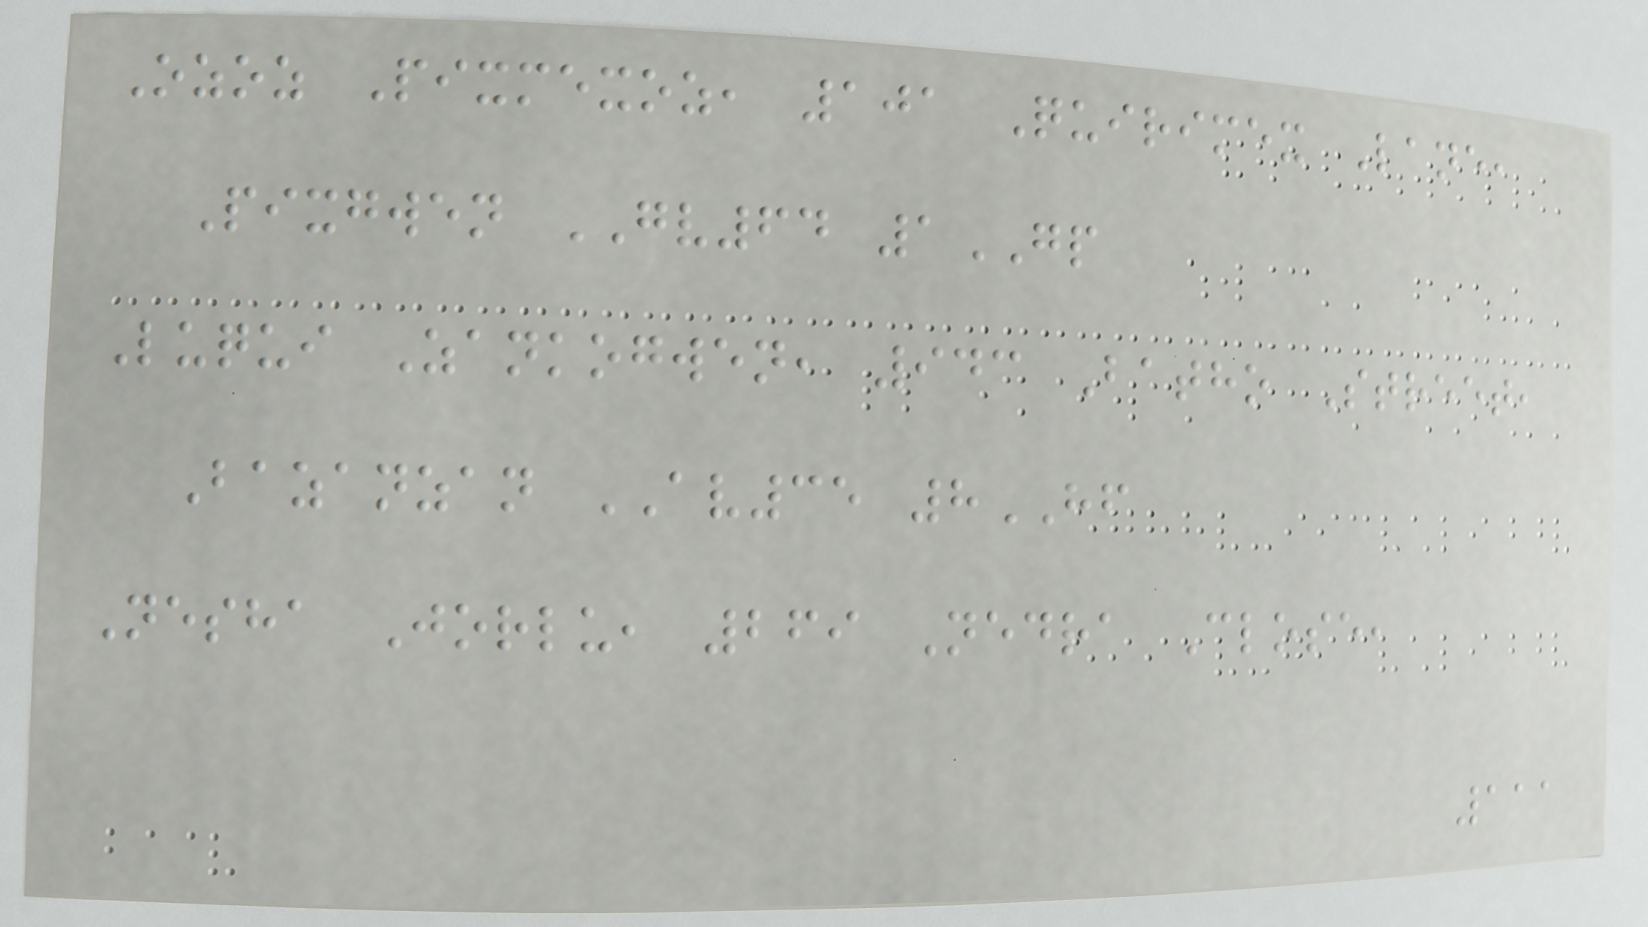Ozoz Pixmexoz, 101 Quirimex Lane,
Pixgwen GV64 1GP
Luqui Zankogwen, 943 Batho Street,
Bazanzan AV35 8HF
Nesha Jorlu, 269 Nedra Close,
111
